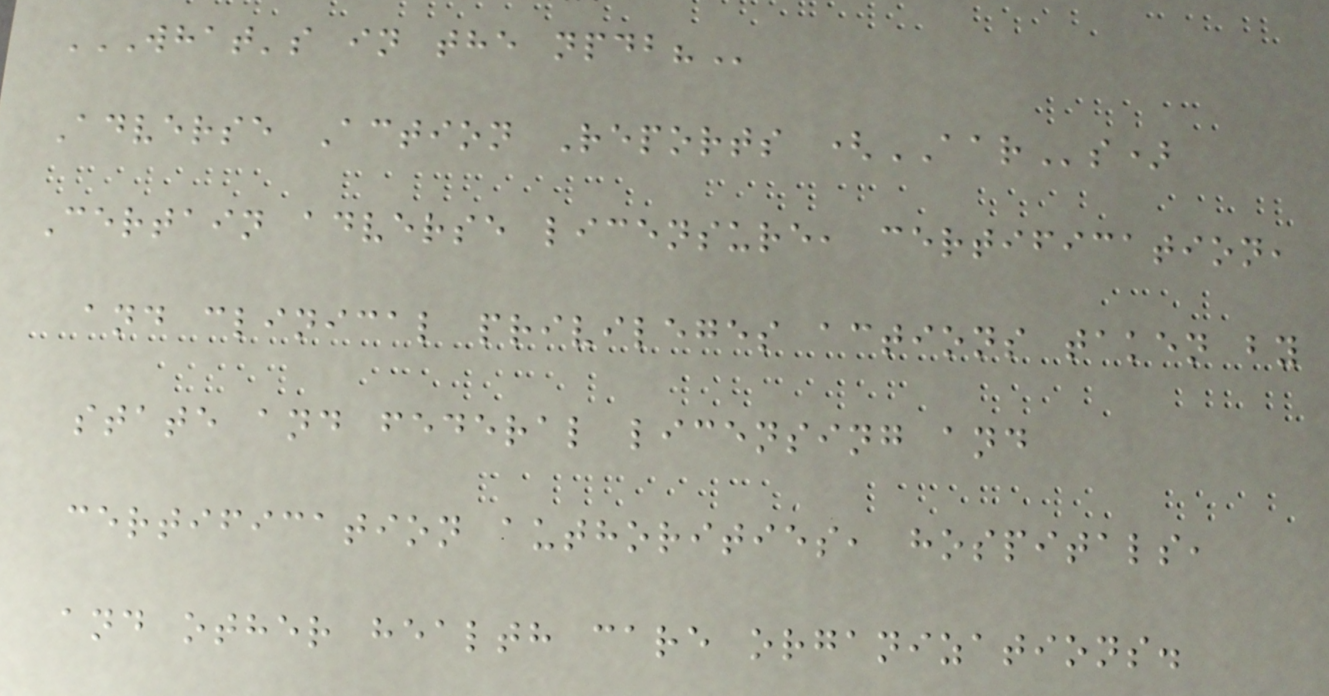WHAT'S IN THE NPDB?
Adverse Action Reports (AARs)
Certain adverse licensure, certification,
and clinical privileges actions taken by
state and federal licensing and
certification authorities, hospitals,
and other health care organizations.
